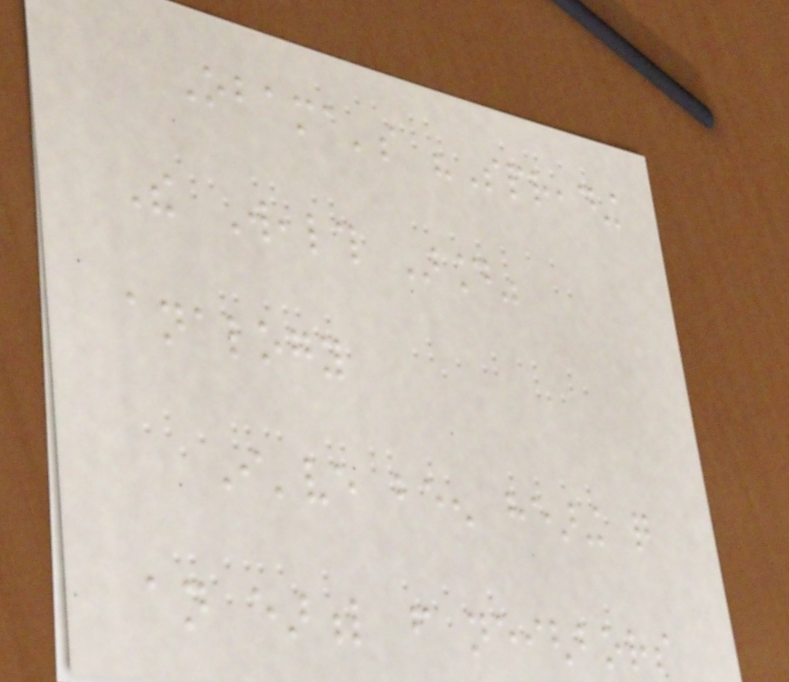Obama's "Spreading
The Wealth Around"
analogy
I've been hearing quite
an earful from neighbors
